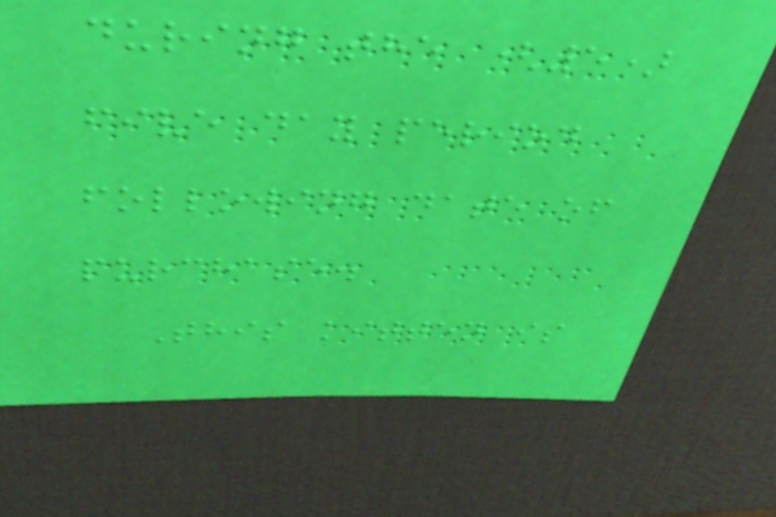during the (5)
five day period
following date of
purchase.
This kitten is
